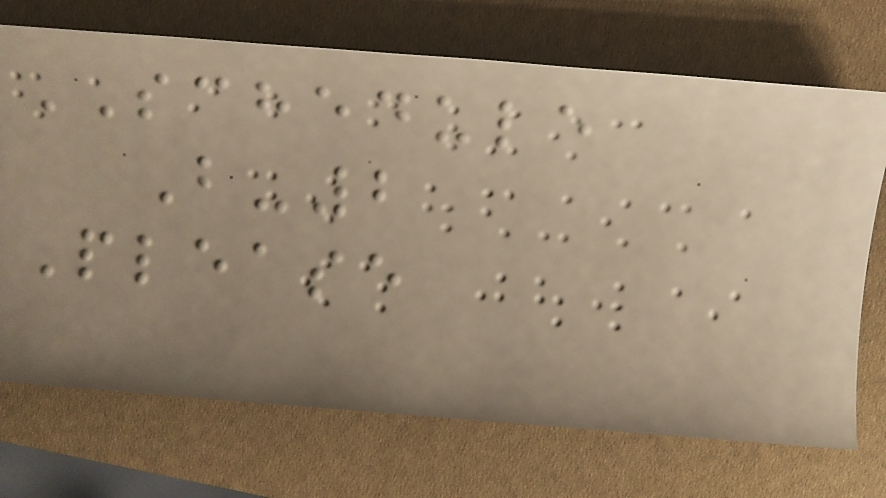SCHEDULE
B-2
Please
